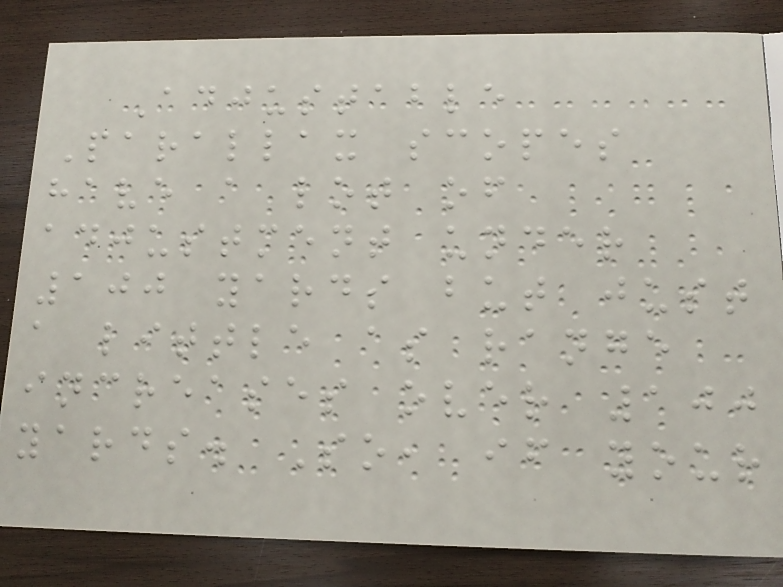Adjustable
Parallax scopes
have a lot of
adjustment under
100 yards but just
a little as range
increases over 100
yards. So, if your
